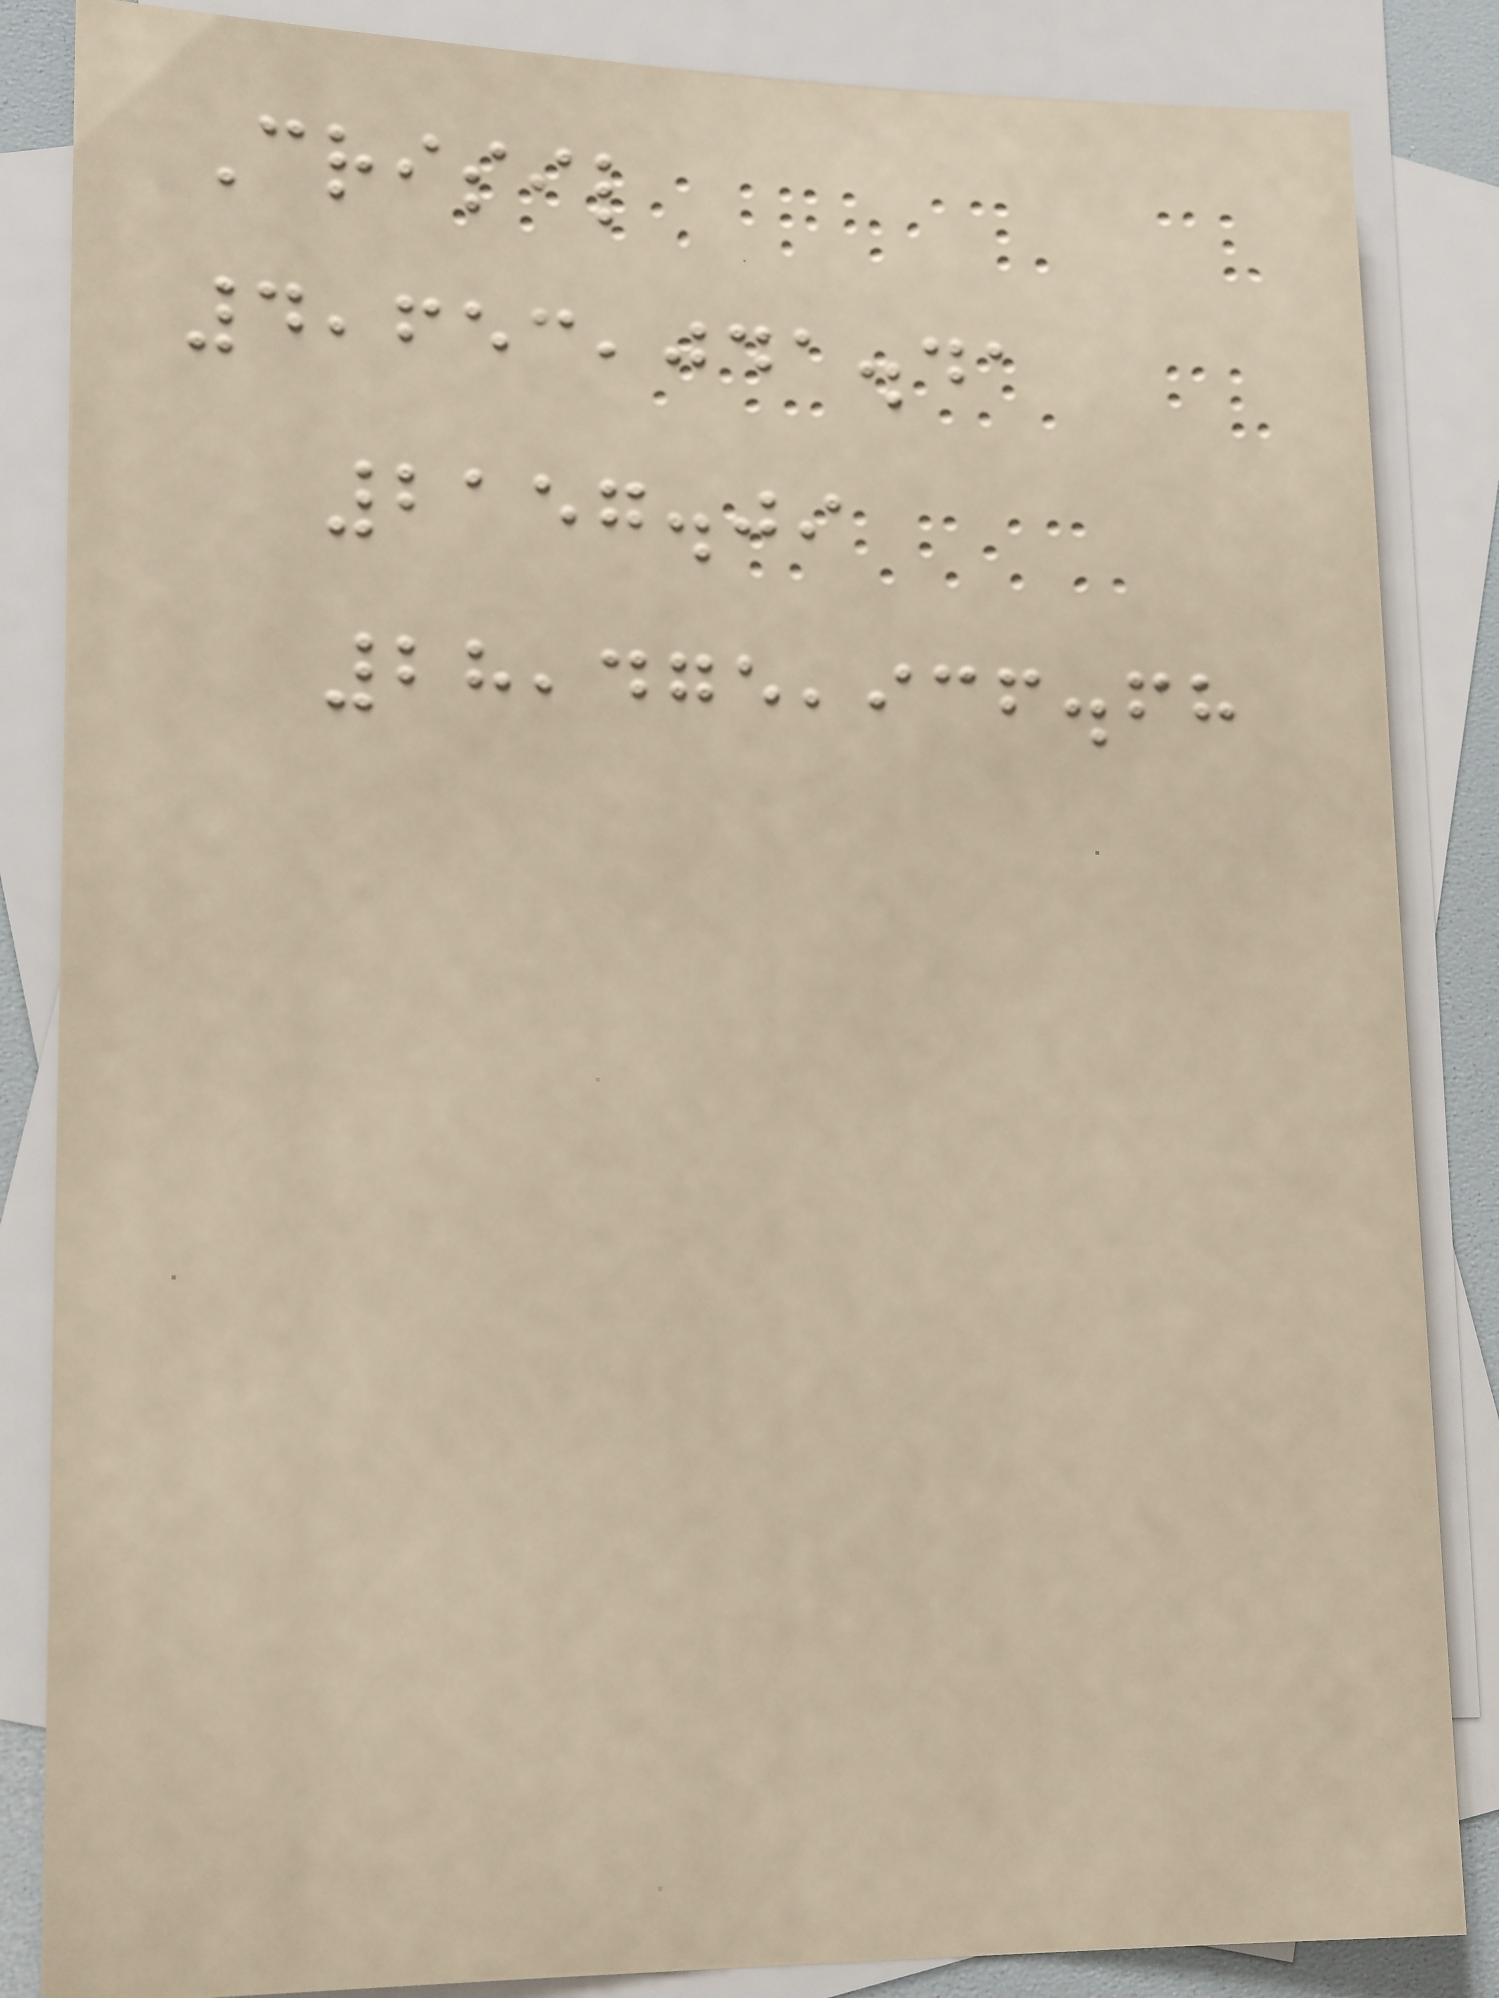Crisil
4,653,041.41
2157.09
28,475,936.68
